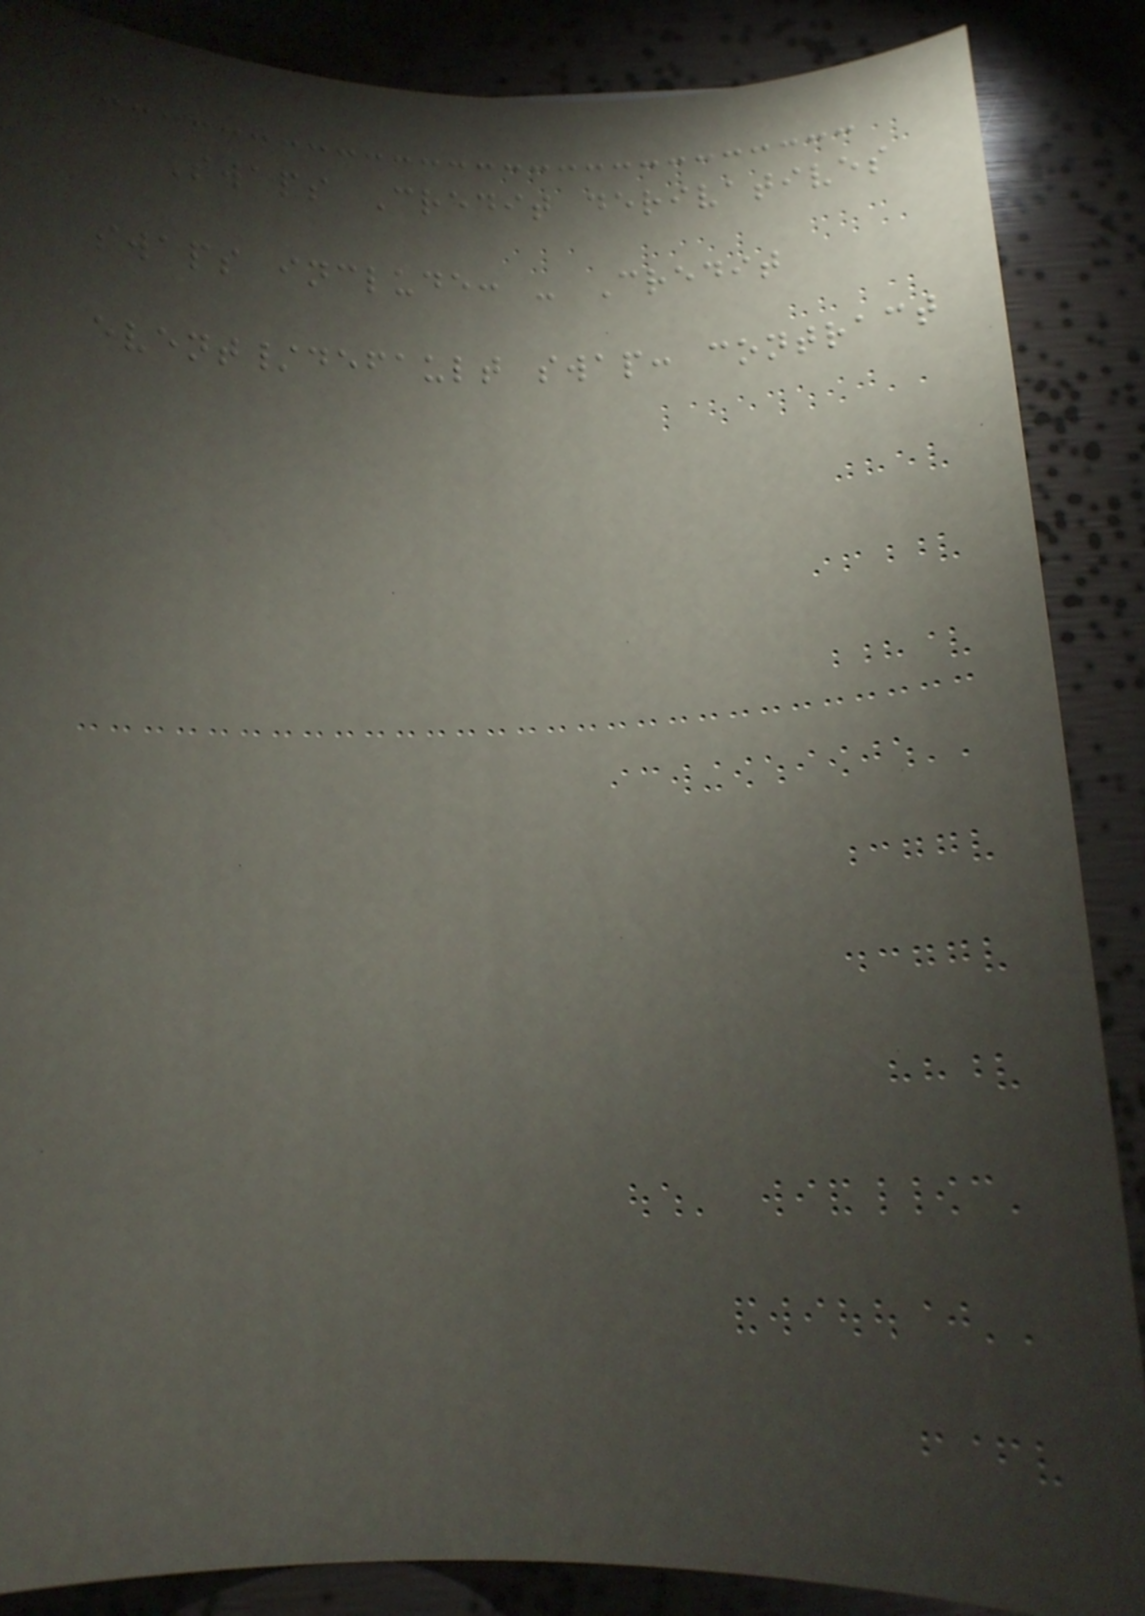Swaps Credit derivatives
swaps include: - Credit
event/default swap: contract
